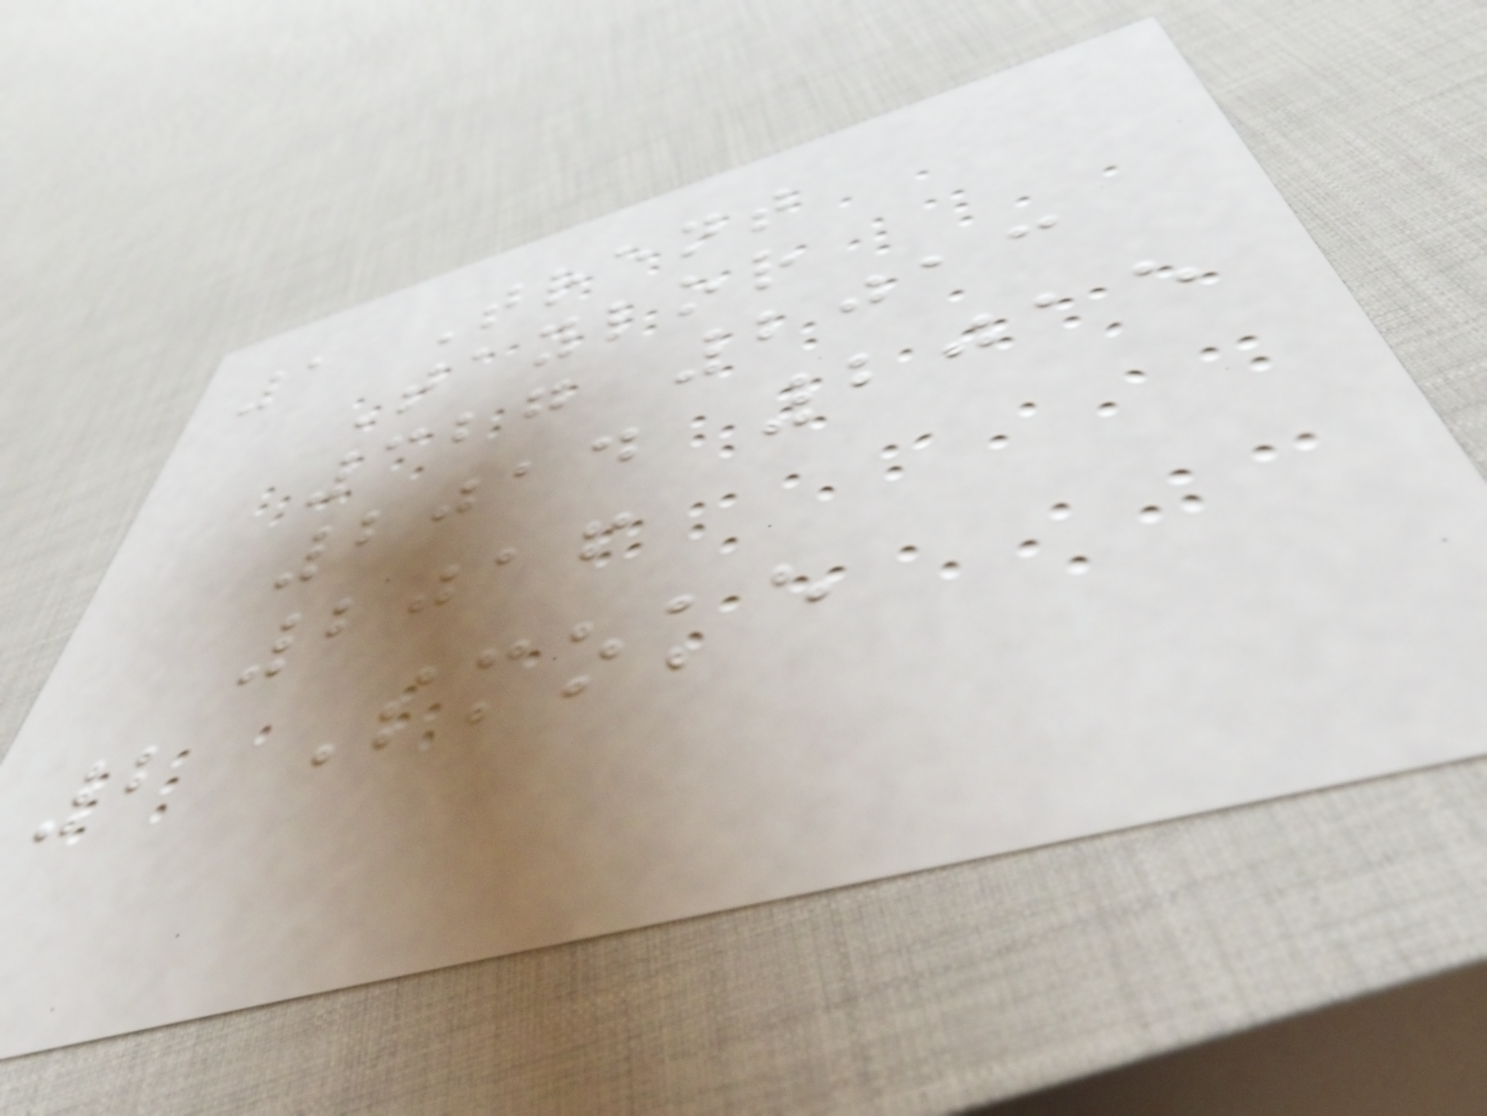1 Trent
Taylor
327 2013
2014 2015
2016
2 Smoke
